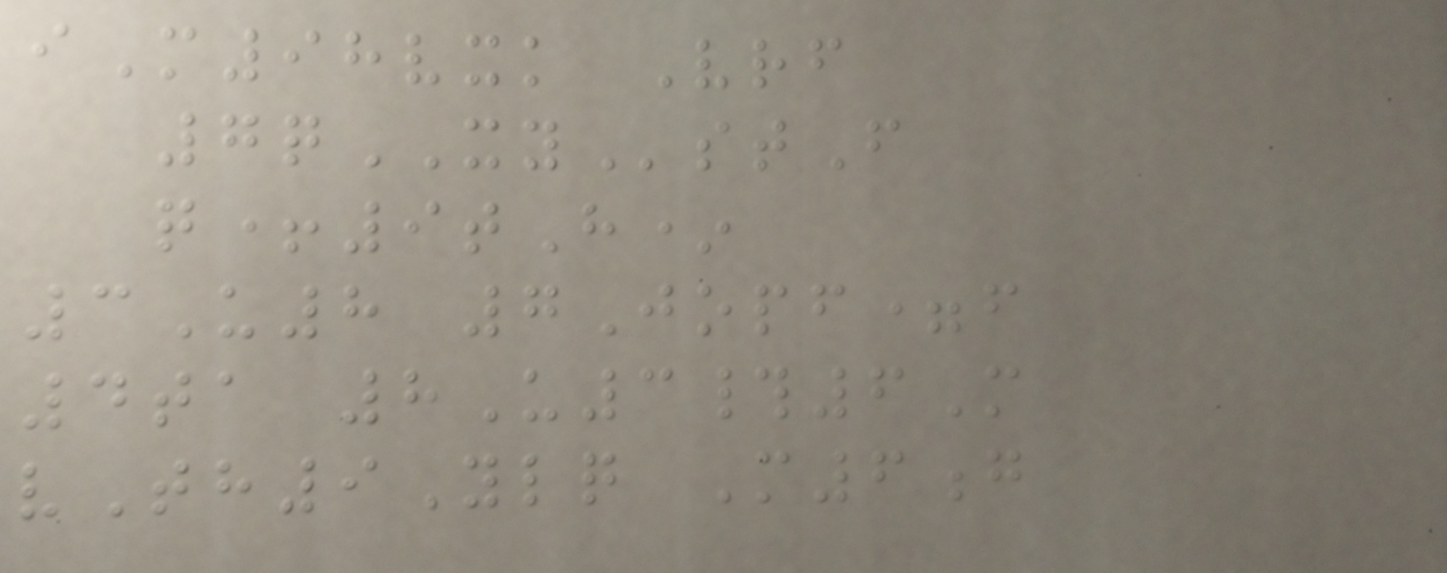iM98vxk Vrf
7qXYstF
q+9tH*
3U8 7Jopf=f
4ta 8U3#6M
vTh9Ylq M6g
